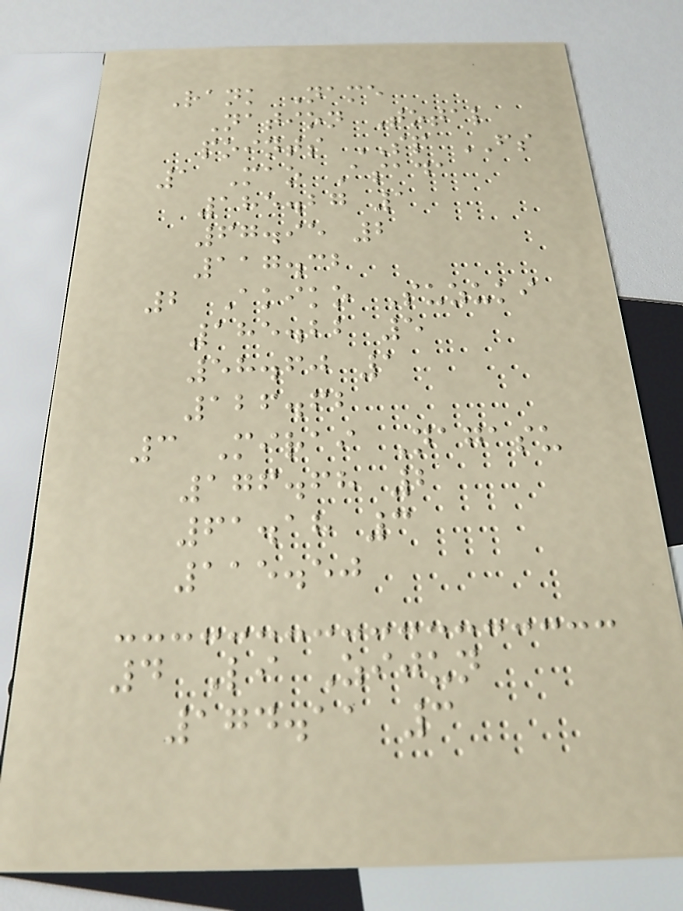Rank Name
Nation Total
points SP FS
1 Mao Asada
185.27 1
67.95 2
117.32
2 Akiko Suzuki
185.22 5
58.60 1
126.62
3 Mirai Nagasu
176.68 2
61.18 3
115.50
4 Li Zijun
174.11 3
